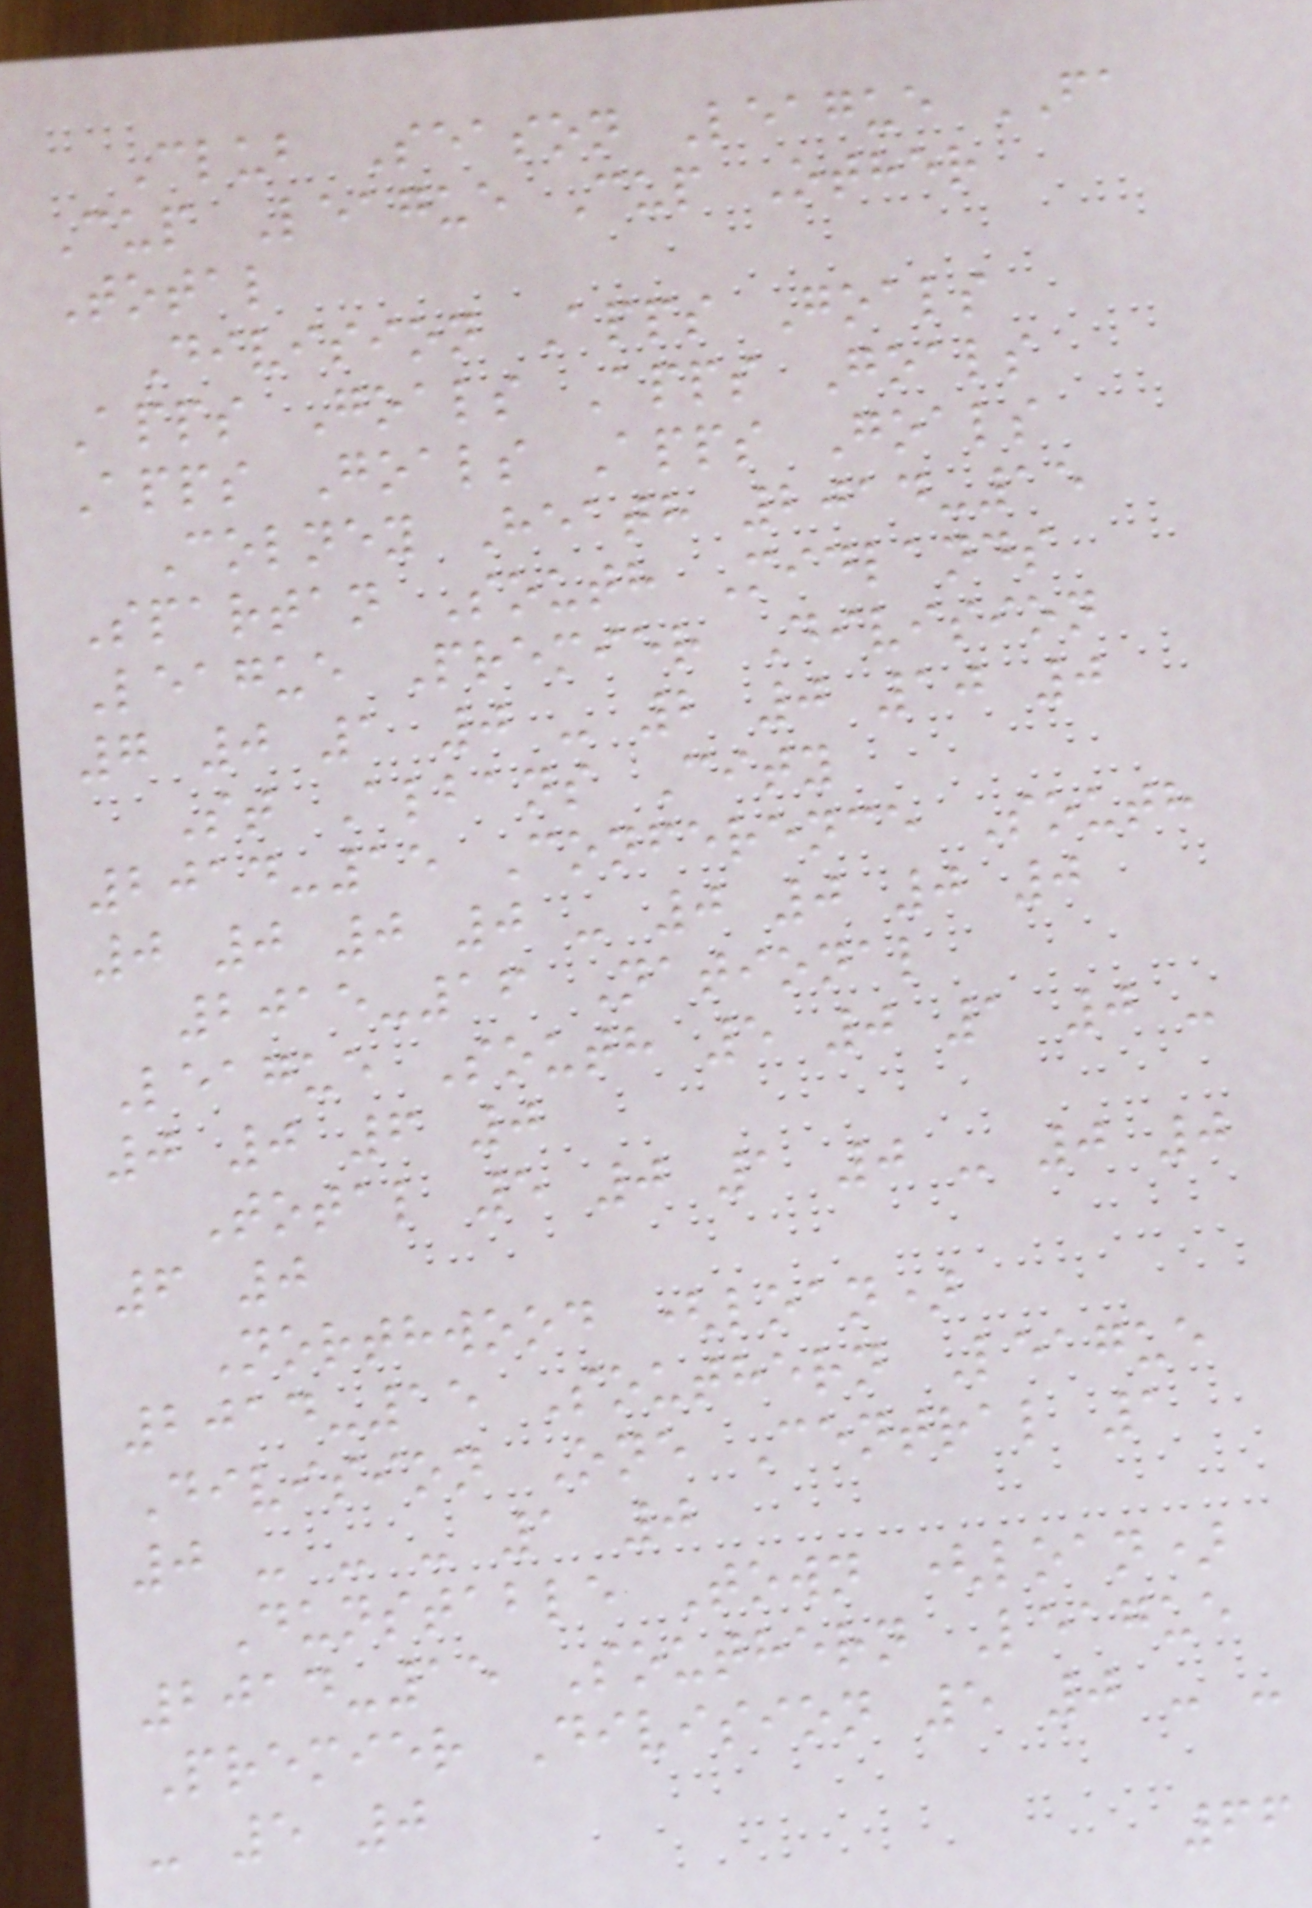Club Season League FA
Cup League Cup Other
Total
Division Apps Goals
Apps Goals Apps Goals
Apps Goals Apps Goals
Colney Heath 2014-15
Spartan South Midlands
League Premier Division
7 0 1 0 - 2 0 10 0
St Albans City
2014-15 Conference South
0 0 0 0 - 0 0 0 0
2015-16 National
League South 5 0 1 0 -
0 0 6 0
Total 5 0 1 0 - 0 0
6 0
Northwood (loan)
2014-15 Southern League
Division One Central 1
0 - - - 1 0
Dunstable Town (loan)
2014-15 Southern League
Premier Division 5 0 - -
- 5 0
66
